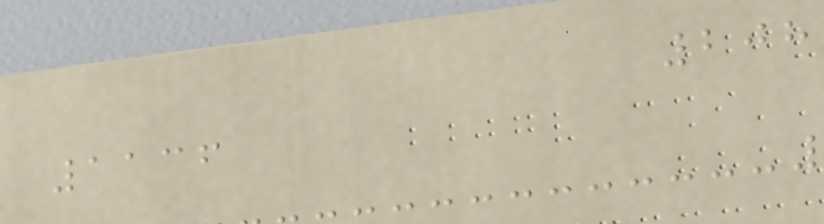208
1136
